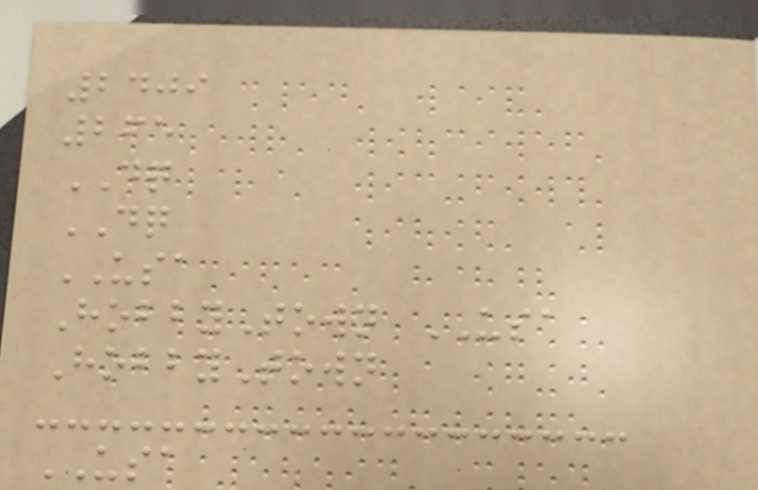2409
265
DQ
DQ
USA
HobbyTown USA
HobbyTown
USA
